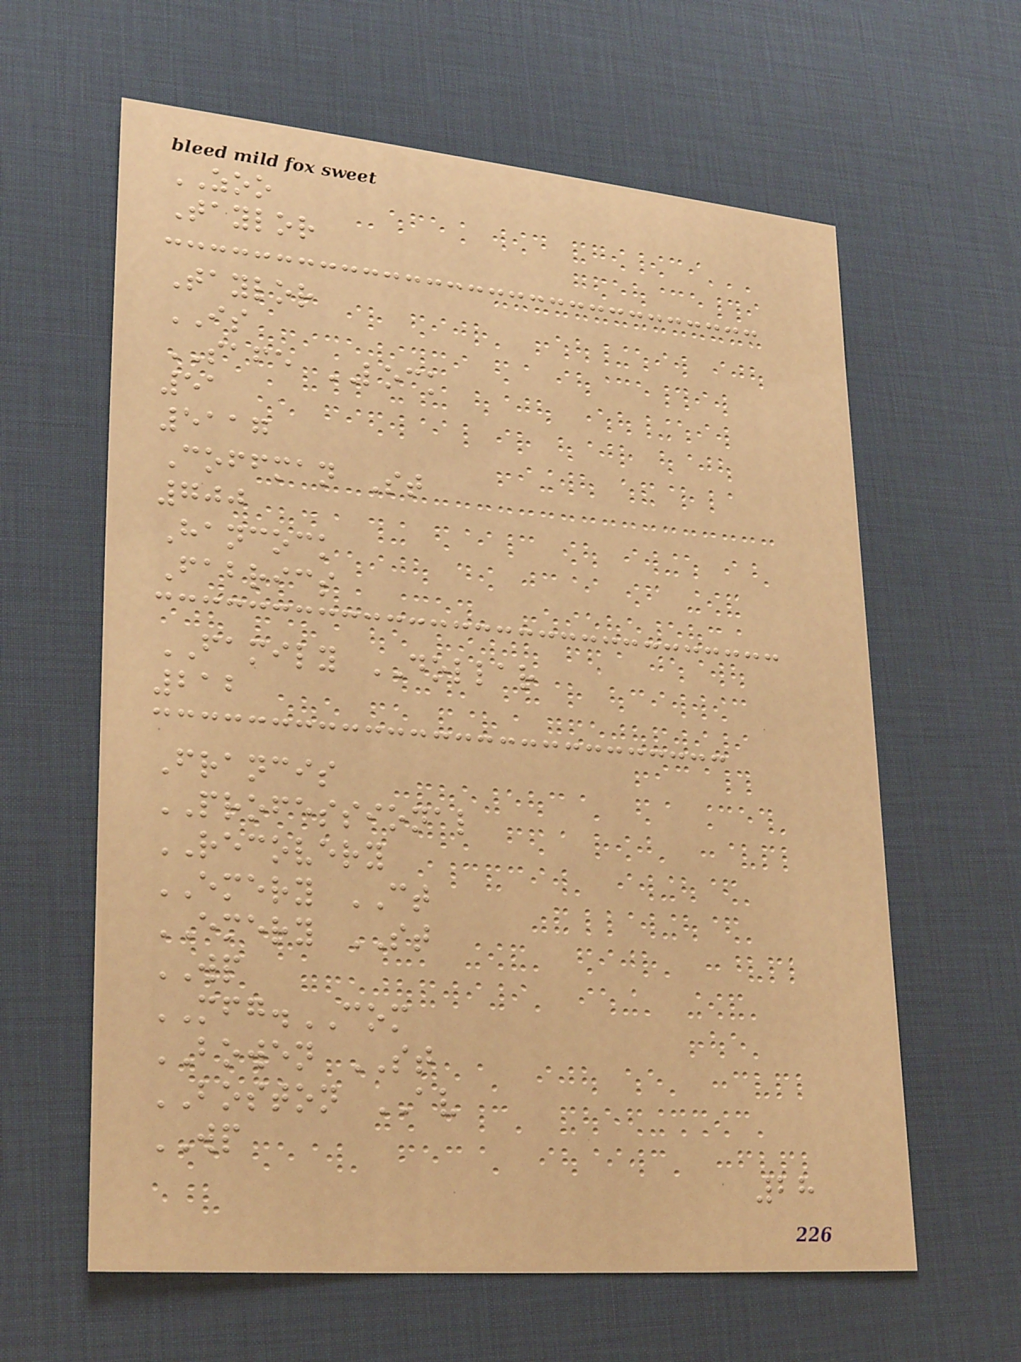ZOO
Taylor
Taylor
IS
SAFE LOCK
51
5117
Coffman St
700
Hancock
Fabrics
FAMILY DOLLAR
212
Francis
PROFESSIONAL
RECOVERY
EMERY CT
EMERY ST
WP
MFG.COM
BOWEN ST
BOSTON AV
WP
28
